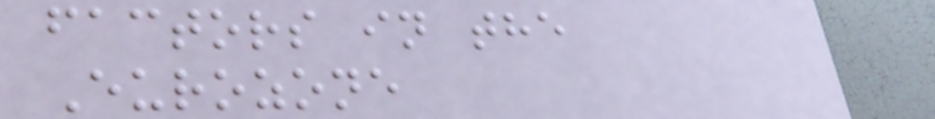factors in the
Eurozone
